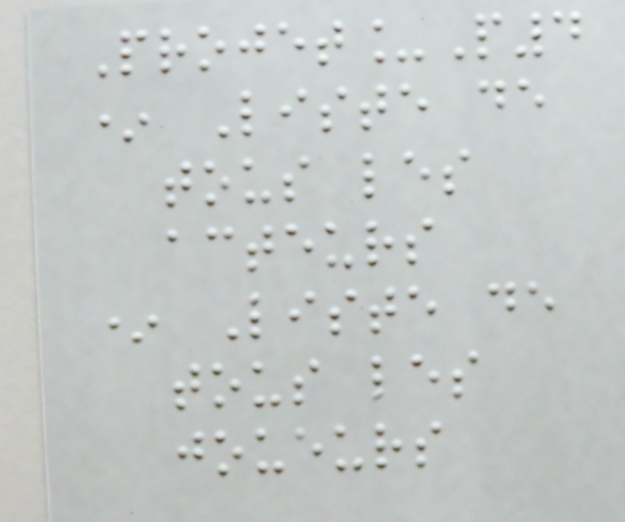Projet_P4
* Liste de
tous les
acteurs
* Liste de
tous les
joueurs
